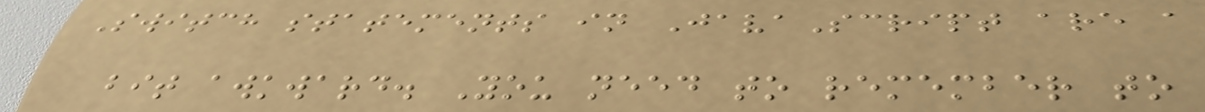Switch statements in JavaScript are a
bit awkward. You need to remember to
